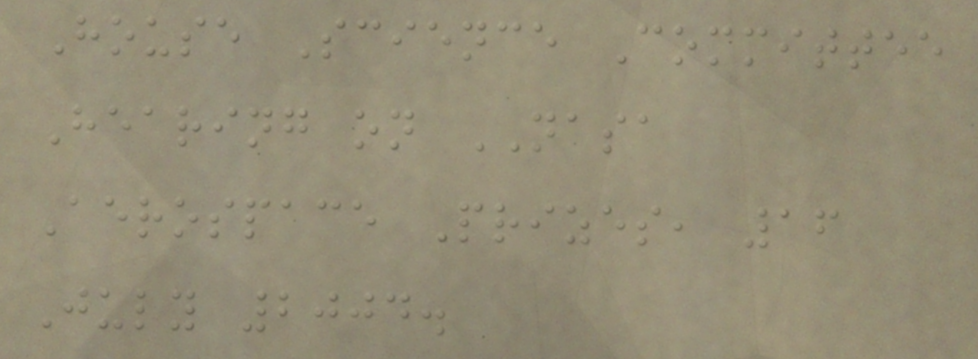House Science Committee
Hearing on NASA
Aerospace Prizes, 16
July 2004.
